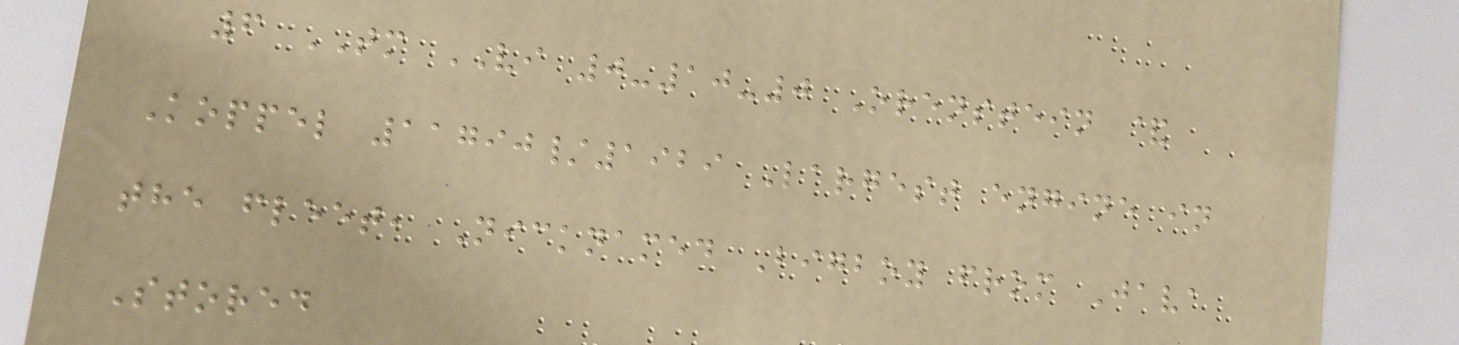6 TM VI 0-10-0 Orenstein &
Koppel 11790/1929 Largest engine in
the fleet, Nicknamed Bigboy from Java
Stored
